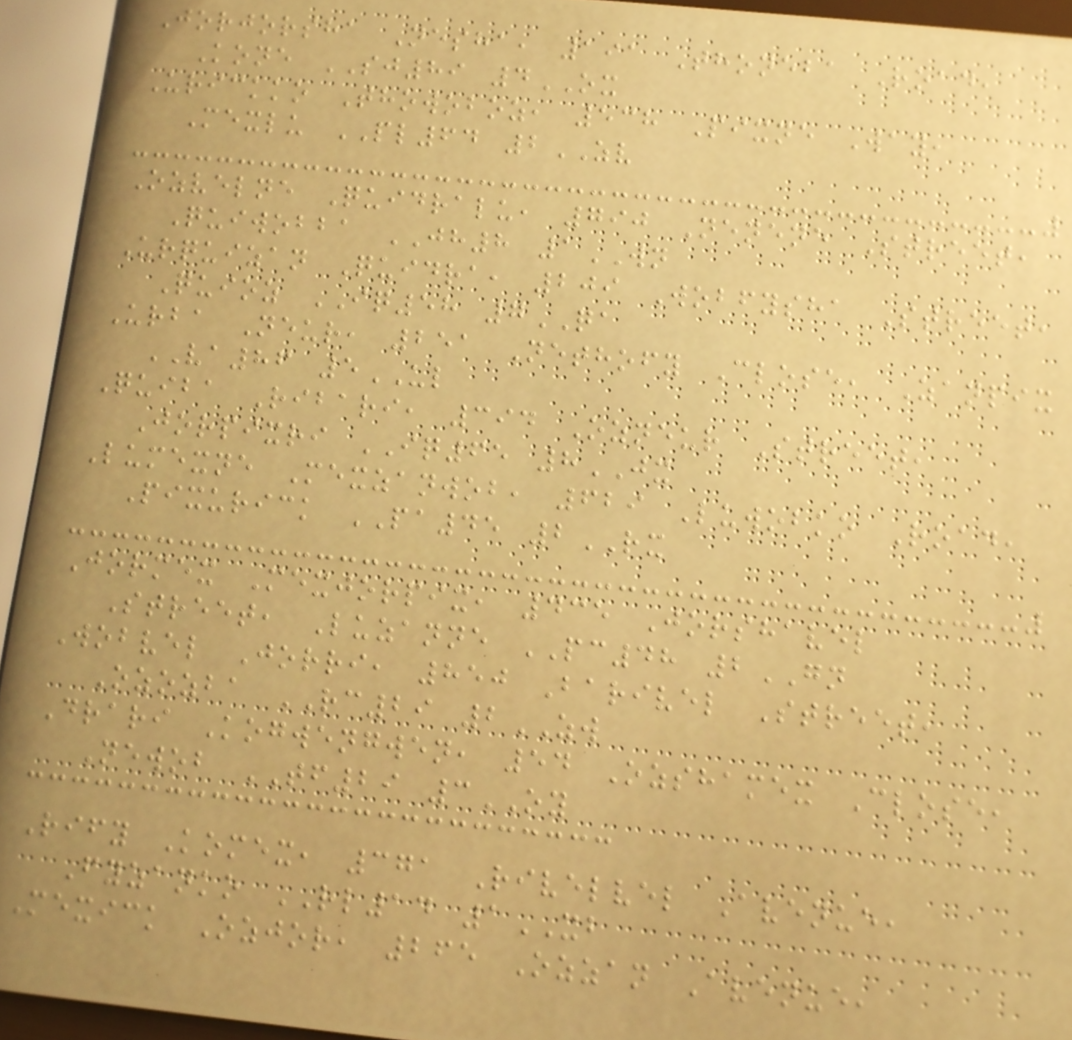Jorjorsha Nesha, 191 Thoneba Road,
Kone SJ89 4OX
Urickko Thowoboz, 538 Pixne Way,
Mexlu PL64 2ZV
Ozvelne Quidralu, 790 Nenene Street,
Quiwobba JH8 1WN
Urquizan Quidra, 209 Wobfysha Street,
Quioz IQ58 7QA
Urba Neur, 251 Nethofy Close, Zanpix
VA86 5UL
Quiba Ribari, 394 Ozneur Street,
Jorpixri IQ65 8JX
Lumexne Mexzanwob, 629 Luwobko Road,
Pixurick PA45 2RX
Jormex Mexjorpix, 435 Jorshavel
Street, Luzanne PC48 2GN
Wobvel Jorri, 850 Barivel Street,
Ozozba RC29 2ZW
Drari Kogwengwen, 54 Ozshamex Close,
Newob TF29 3OY
Rify Komex, 371 Rivelvel Avenue,
Fyzanko RL14 1XB
Mexick Ozjor, 265 Ozzan Avenue,
